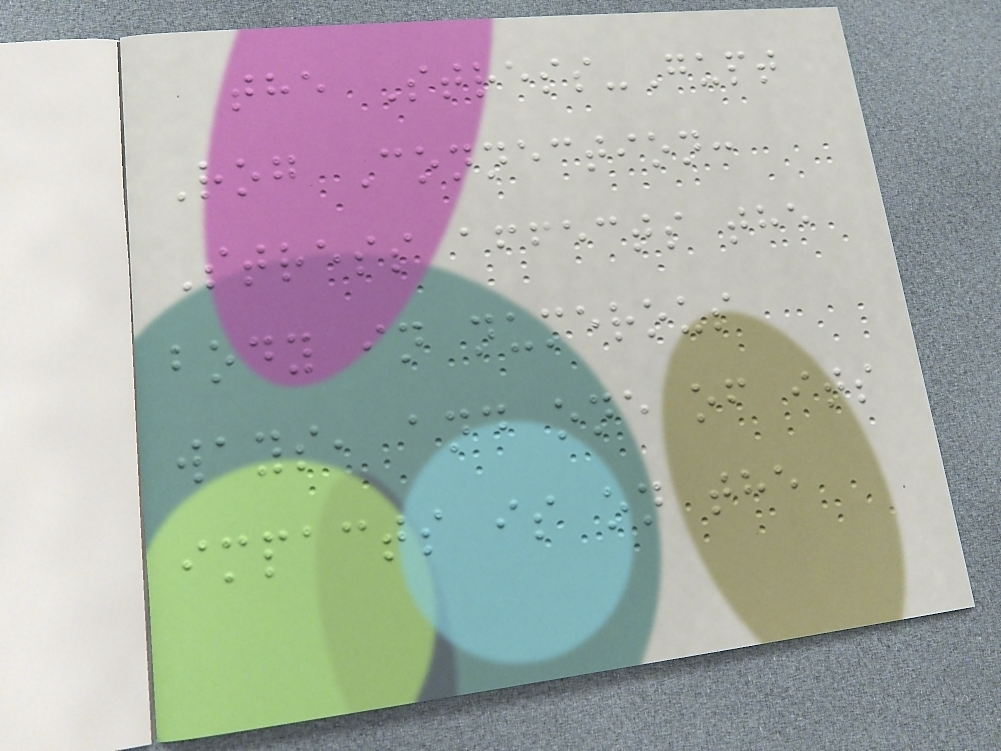the Stress-Gupt
Rog Connection:
Stress affects the
body in numerous
ways, and one of its
impacts is on the
